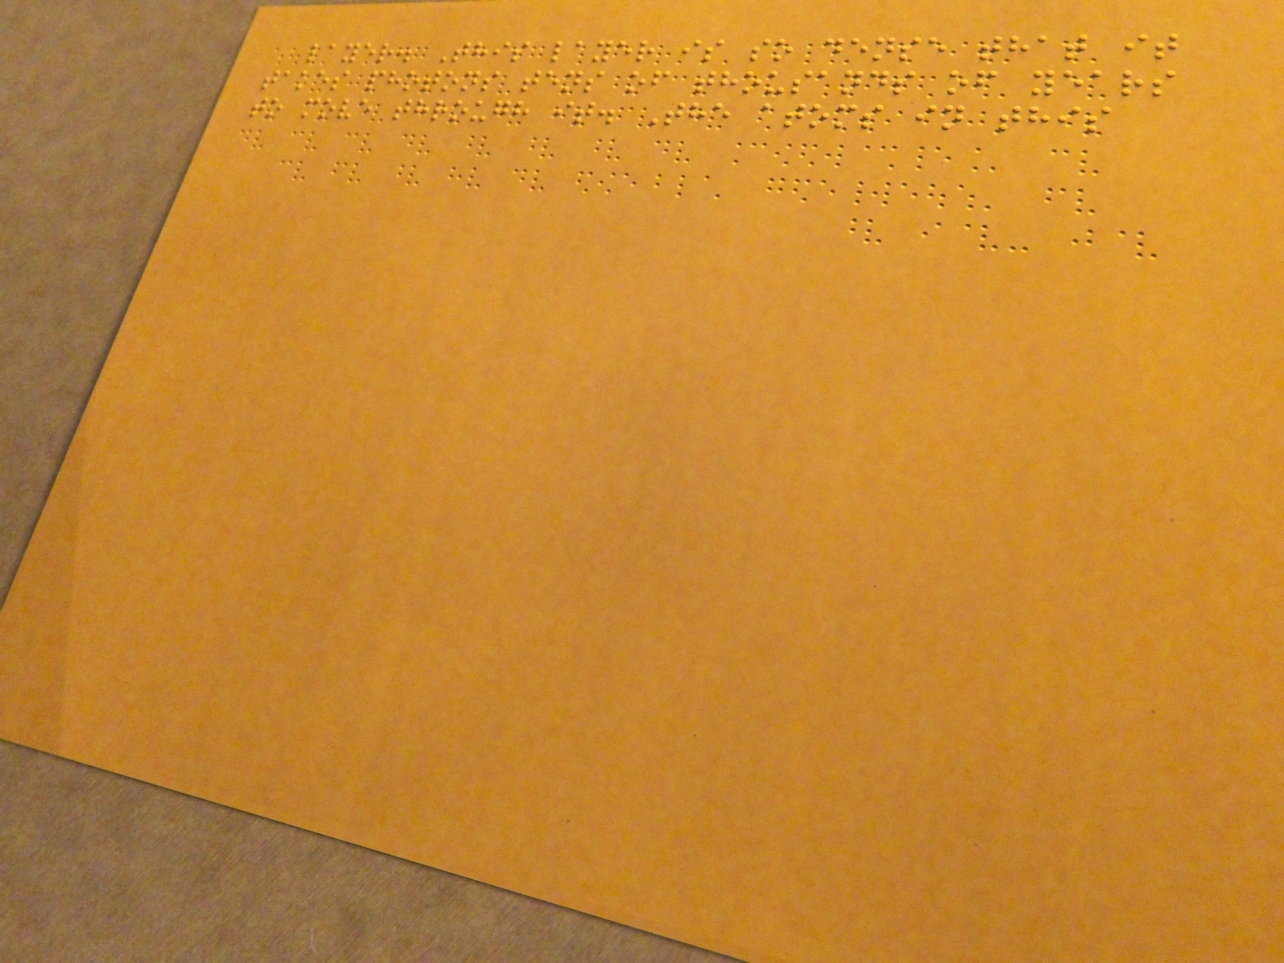layer. This layer is so dense that it
takes photons tens of thousands of years
to move through it. The atoms in this
